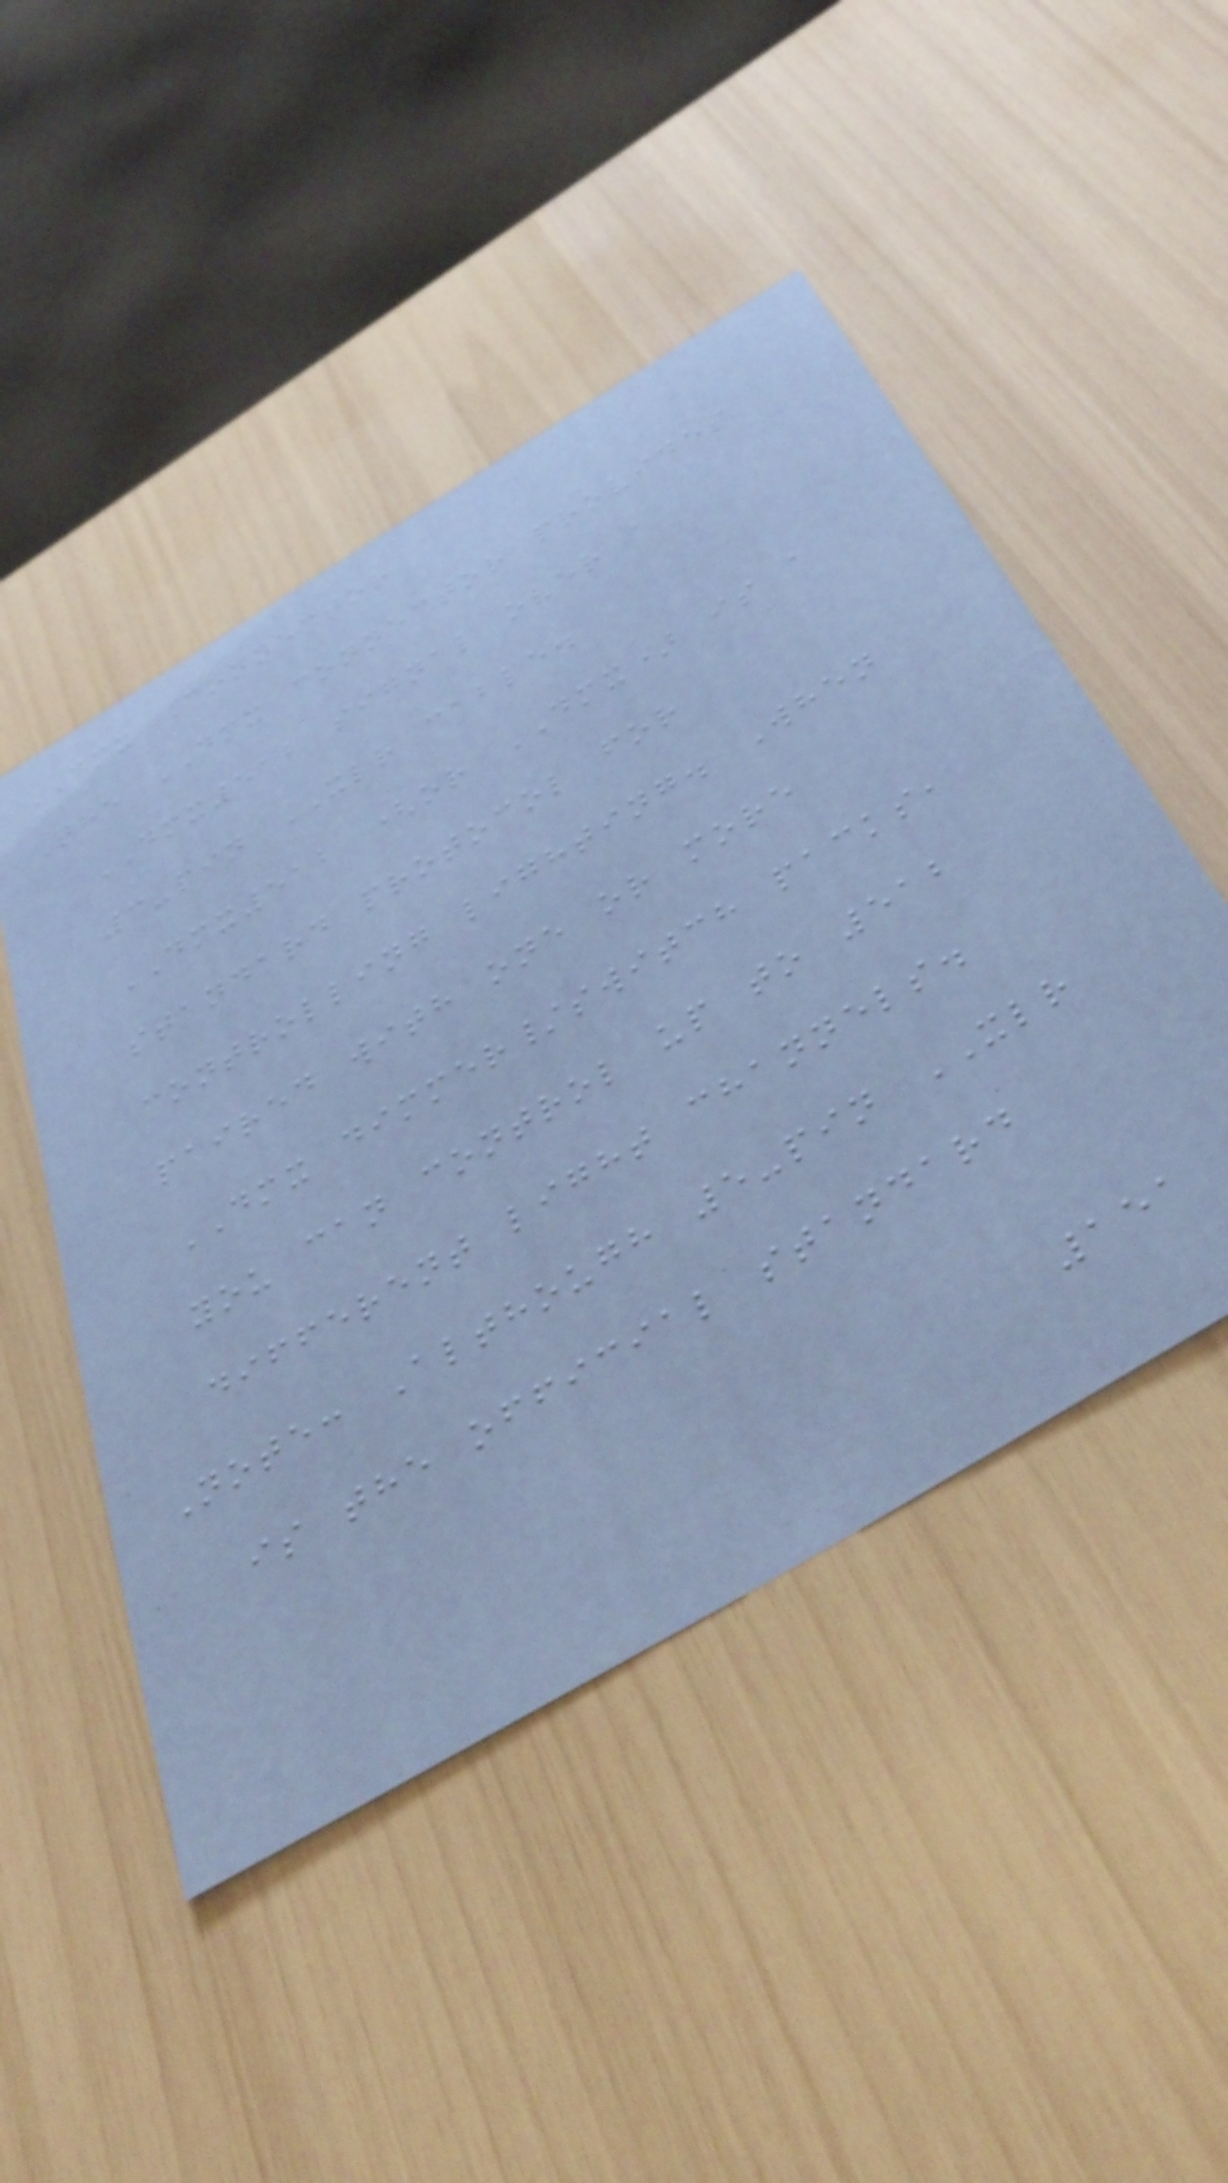DMX Connector
The DMX connector provides
DMX512 signal over a
3-pin XLR cable.
DMX512 (or DMX) is a
standard protocol for
controlling lighting. When
paired with one or more
DMX dimmer/switch packs,
you can control up to 512
different light channels.
Note: Although 5-pin XLR
is the official standard
151
